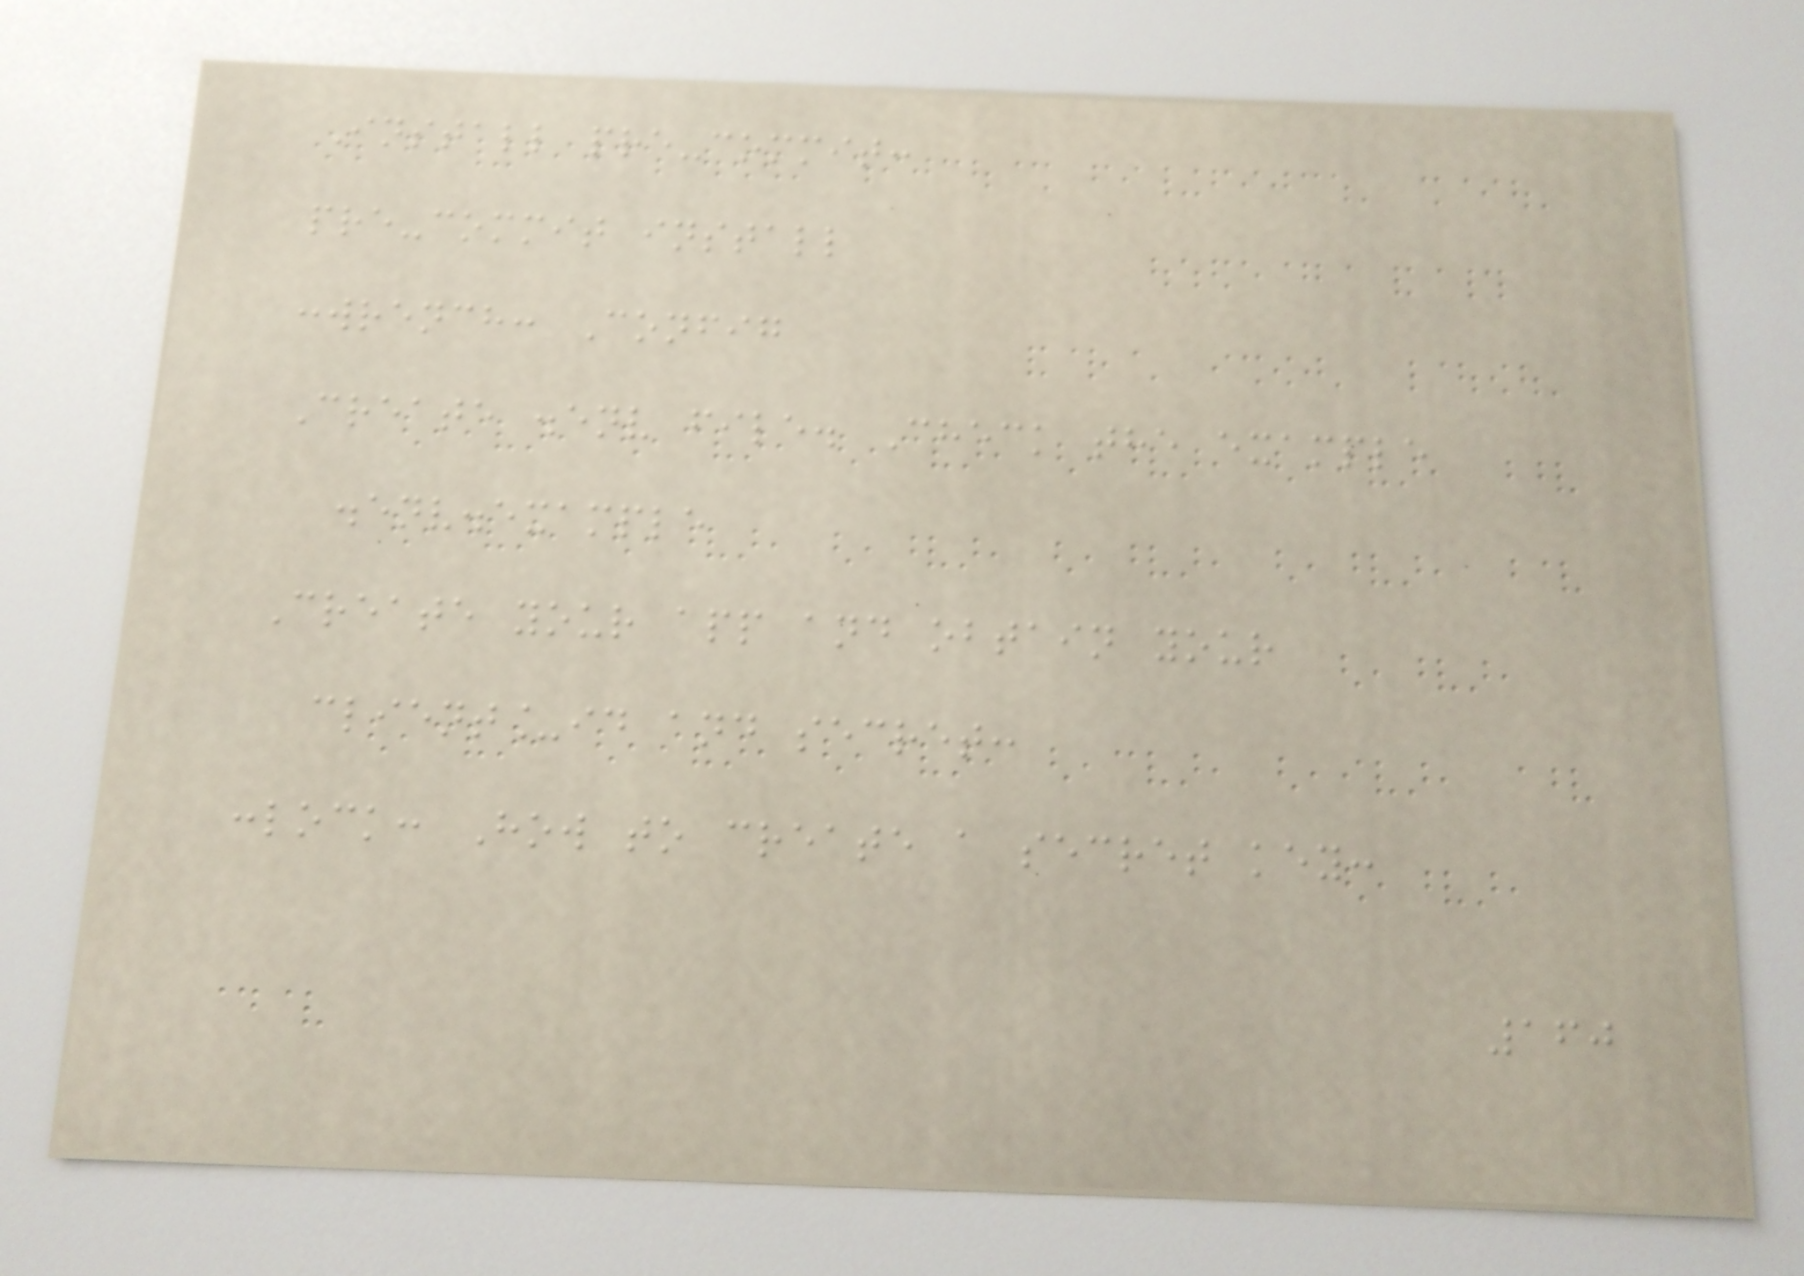Install pre-commit:
pre-commit install
:wrench: Config
Create .env file. Check the example
.env.example
Create your app and obtain your
client_id and secret:
:lock: How to create a secret key:
160
